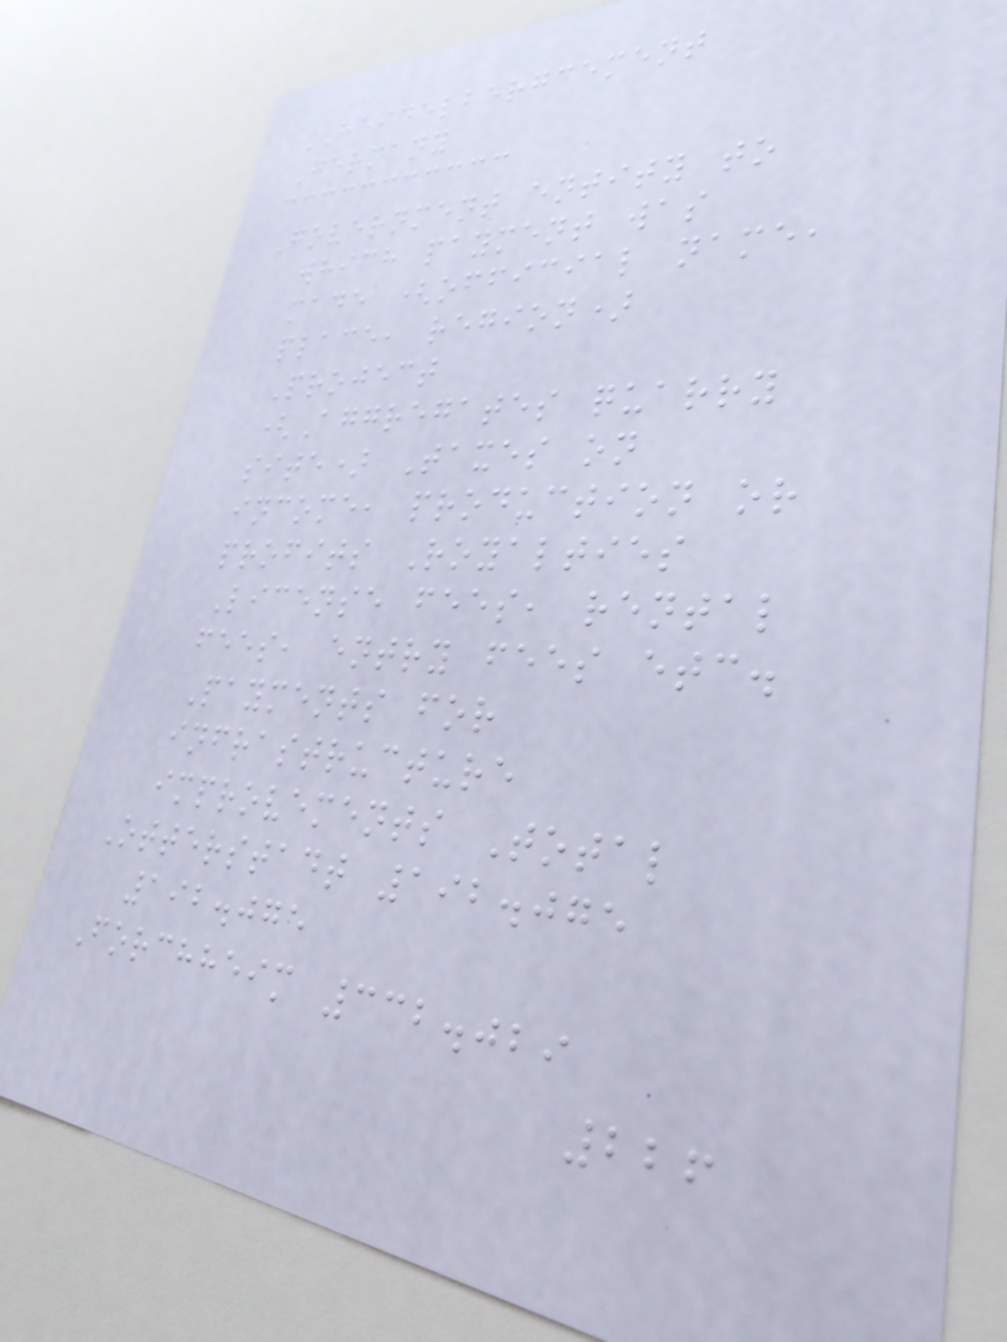HEIDELBERGCEMENT
Germany
Government entity to
which payment was
made (official name,
place, region)
Project
(Aggregates quarry
site) Taxes on
income, production or
profits Royalties
License fees, rental
fees, entry fees etc.
Payments for
infrastructure
improvements Total
Otterstadt 192.075
192.075
Forchheim 332.029
226
